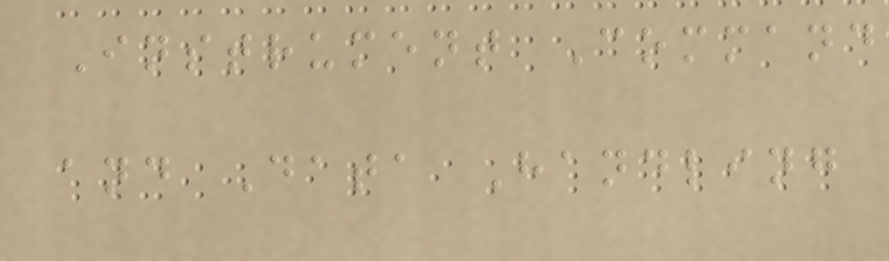Instrument Command
and Data Handling
